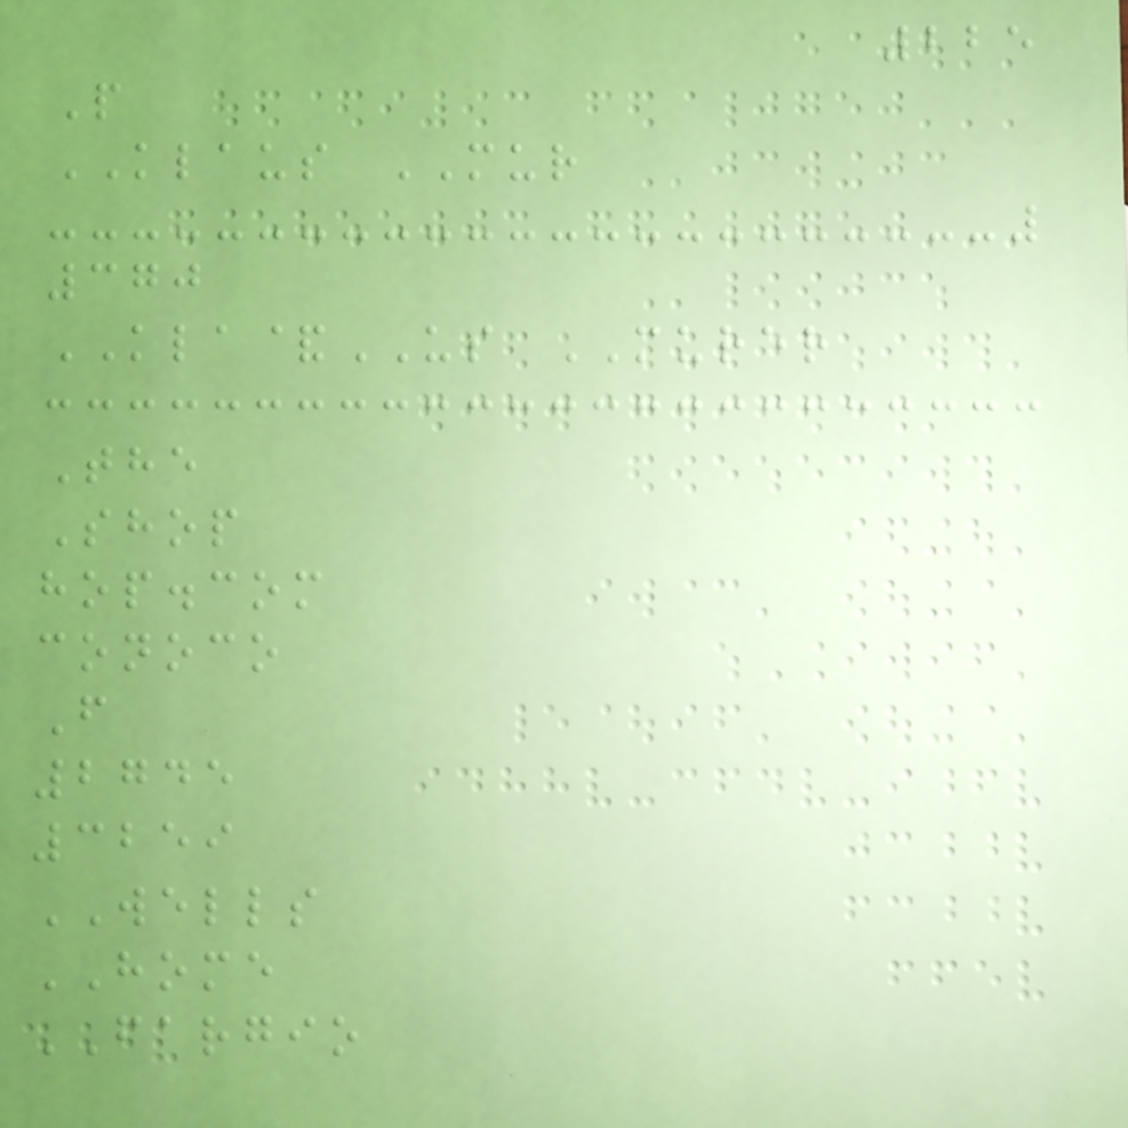225
P
KLAUS MUR
370
KLA&US MURER
The
Shop
hop.com
conoco
F
2745
3259
WELLS
HOME
FARGIO
